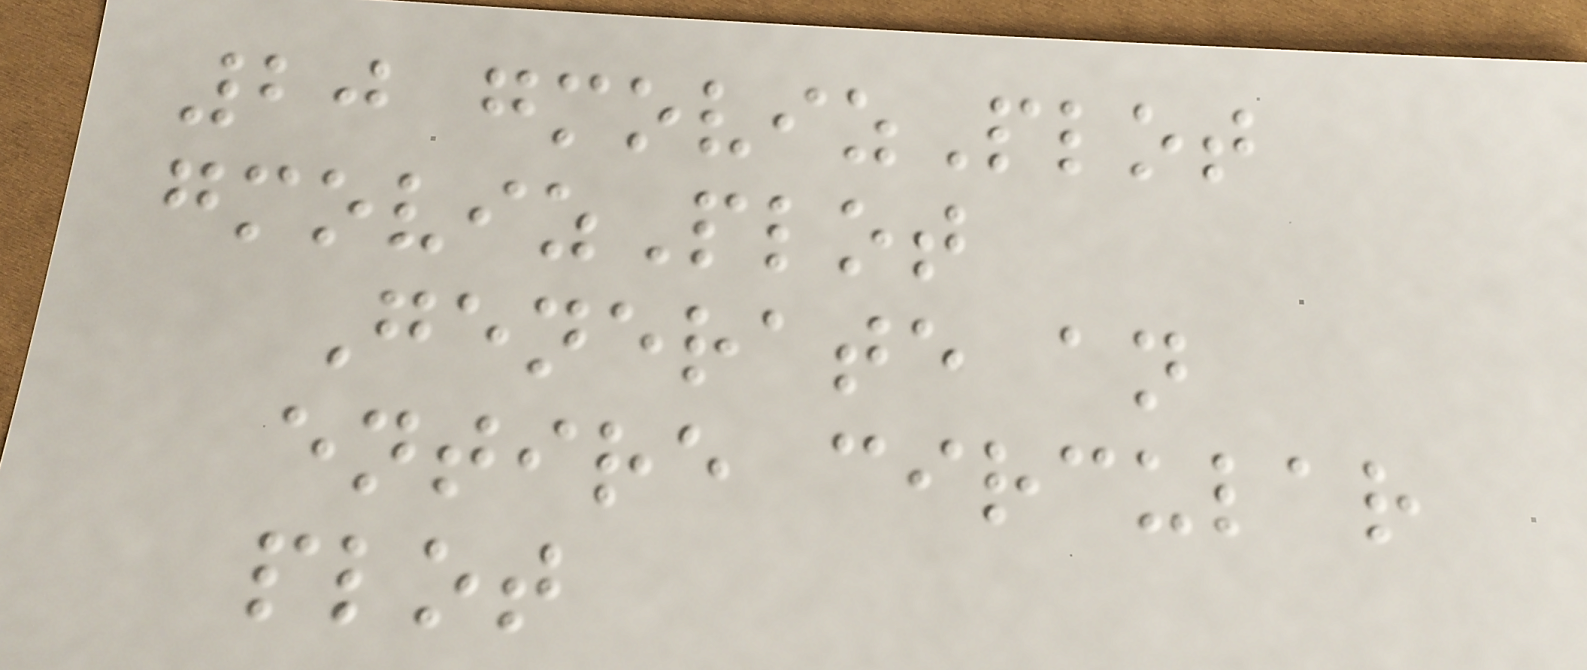20 gmovizPlot
gmovizPlot
Generate an
entire circular
plot
